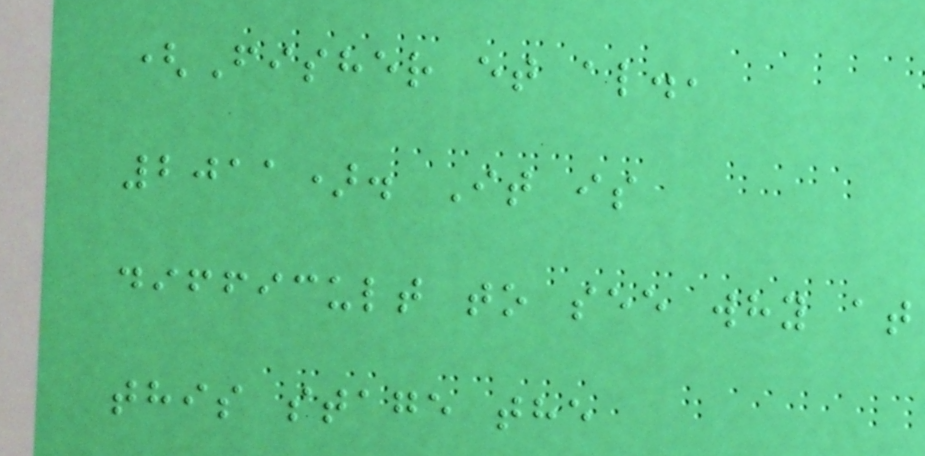(Fisher et al.,
2011). It is
difficult to see why at
this stage the
